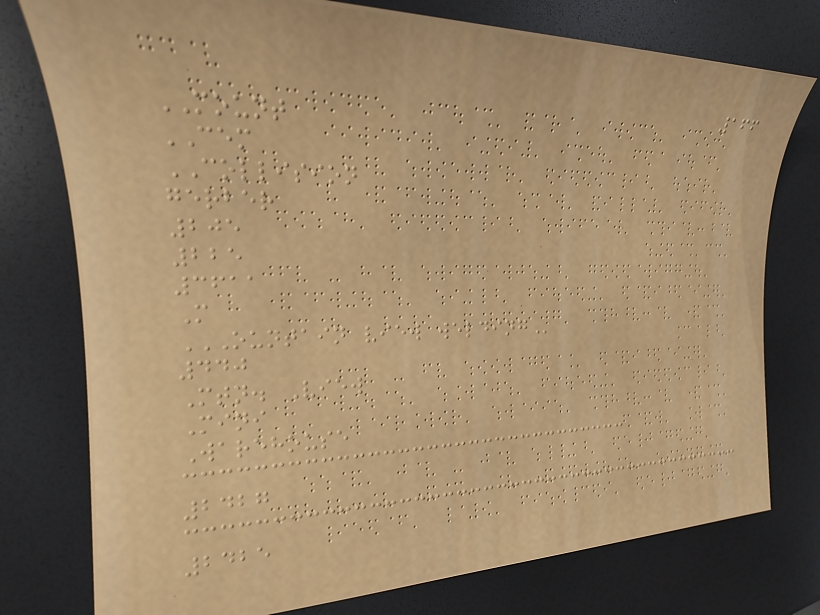166
MOUNT
CEM
COLLISION
gerber
205
225
3611
M
OUNTAIN VIEW WELDING
440
Mtn. View
Mini
Warehouse
2427
2425
